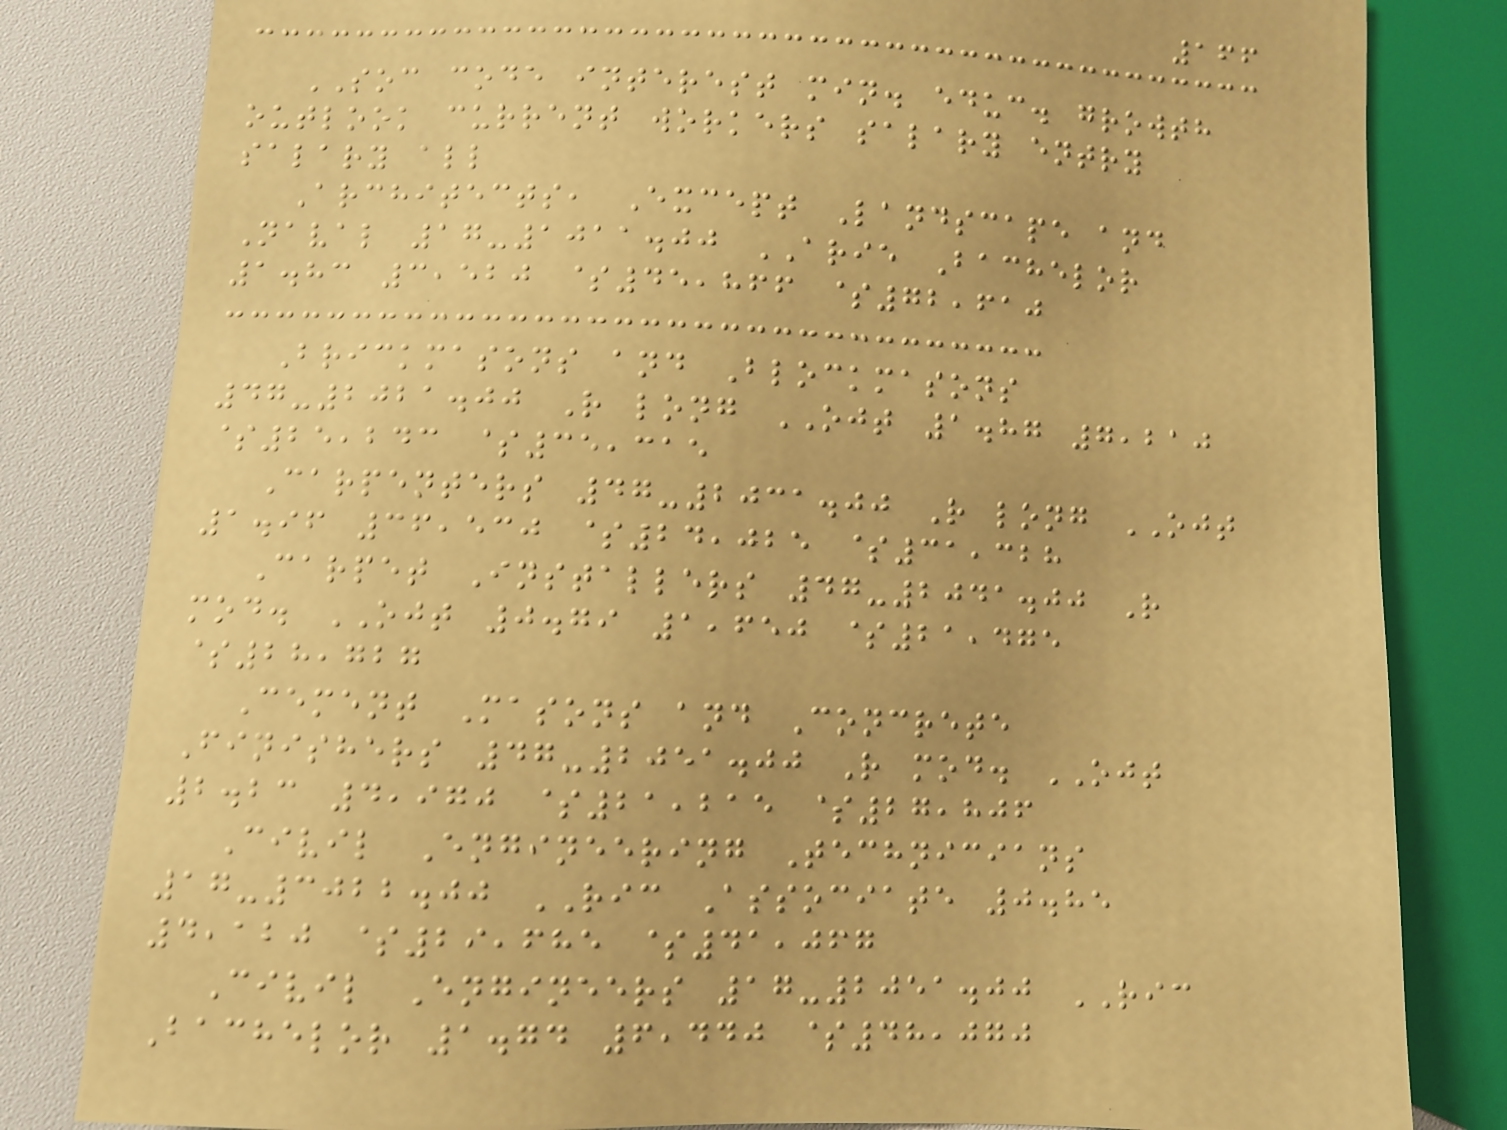166
SOC code interest min. educ. growth
outlook current workers salary entry
salary all
Architects, Except Landscape and
Naval 17-1011.00 ARIE Bachelor
1.83 3,520 $45,866 $72,610
Brickmasons and Blockmasons
47-2021.00 R long OJT 1.87 7,210
$25,243 $35,315
Carpenters 47-2031.00 R long OJT
1.96 36,530 $24,025 $31,328
Carpet Installers 47-2041.00 R
mod. OJT 0.79 1,650 $21,475
$28,727
Cement Masons and Concrete
Finishers 47-2051.00 R mod. OJT
2.23 4,970 $21,215 $27,806
Civil Engineering Technicians
17-3022.00 RIC Associate 0.85
4,120 $29,685 $41,067
Civil Engineers 17-2051.00 RIC
Bachelor 1.74 6,440 $48,070
